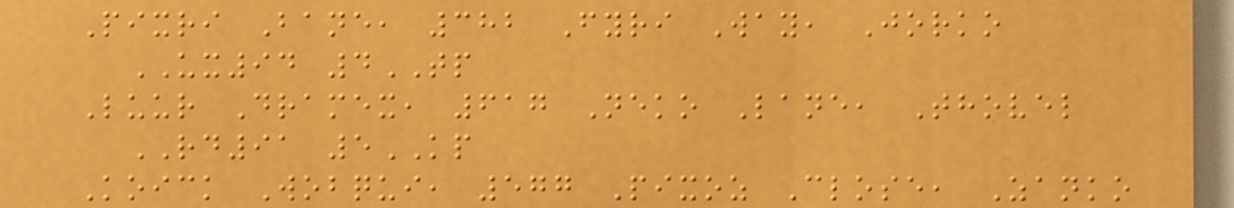Pixri Bane, 382 Fyri Way, Jorko
UX94 4TP
Luur Dramex, 617 Neko Lane, Thovel
RD91 5KP
Koick Wobqui, 577 Pixoz Close, Zanko
